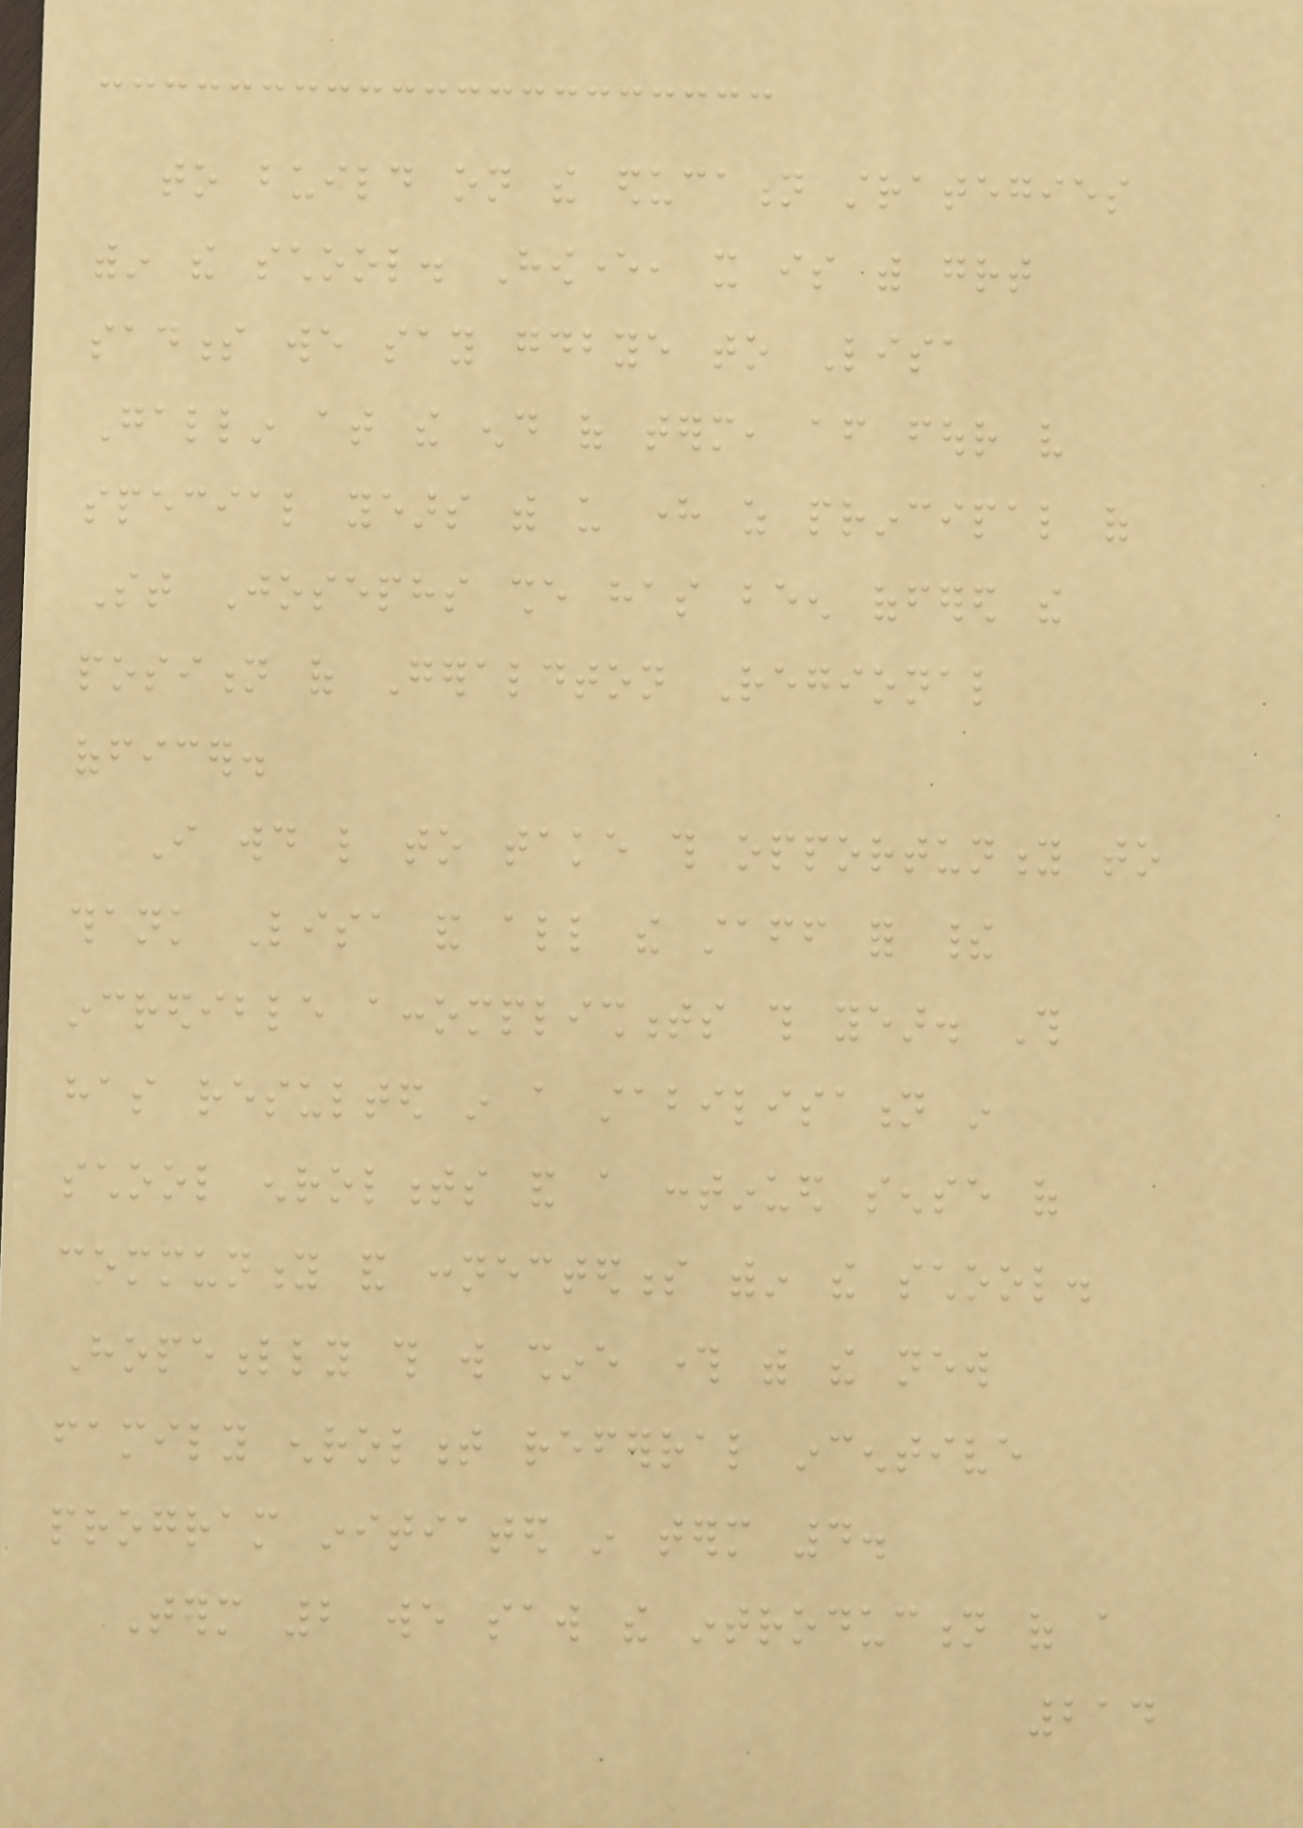to build on the education strategies
within the school. However, it is with great
sadness we say goodbye to Lisa
Gallin at the end of term, after four very
special years with us here as principal of
St Josephs she has been offered the
position of Geraldton Regional
officer.
I would like to take this opportunity to
thank Lisa and all the staff for their
incredible accomplishments this year. This
has resulted in a stabilisation in
school enrolments and a continued sense of
community and connectedness within the school.
Hopefully this will shine through with the new
family enrolment referral incentive
program initiated in term 4.
Term 2 we saw the introduction of a
214
